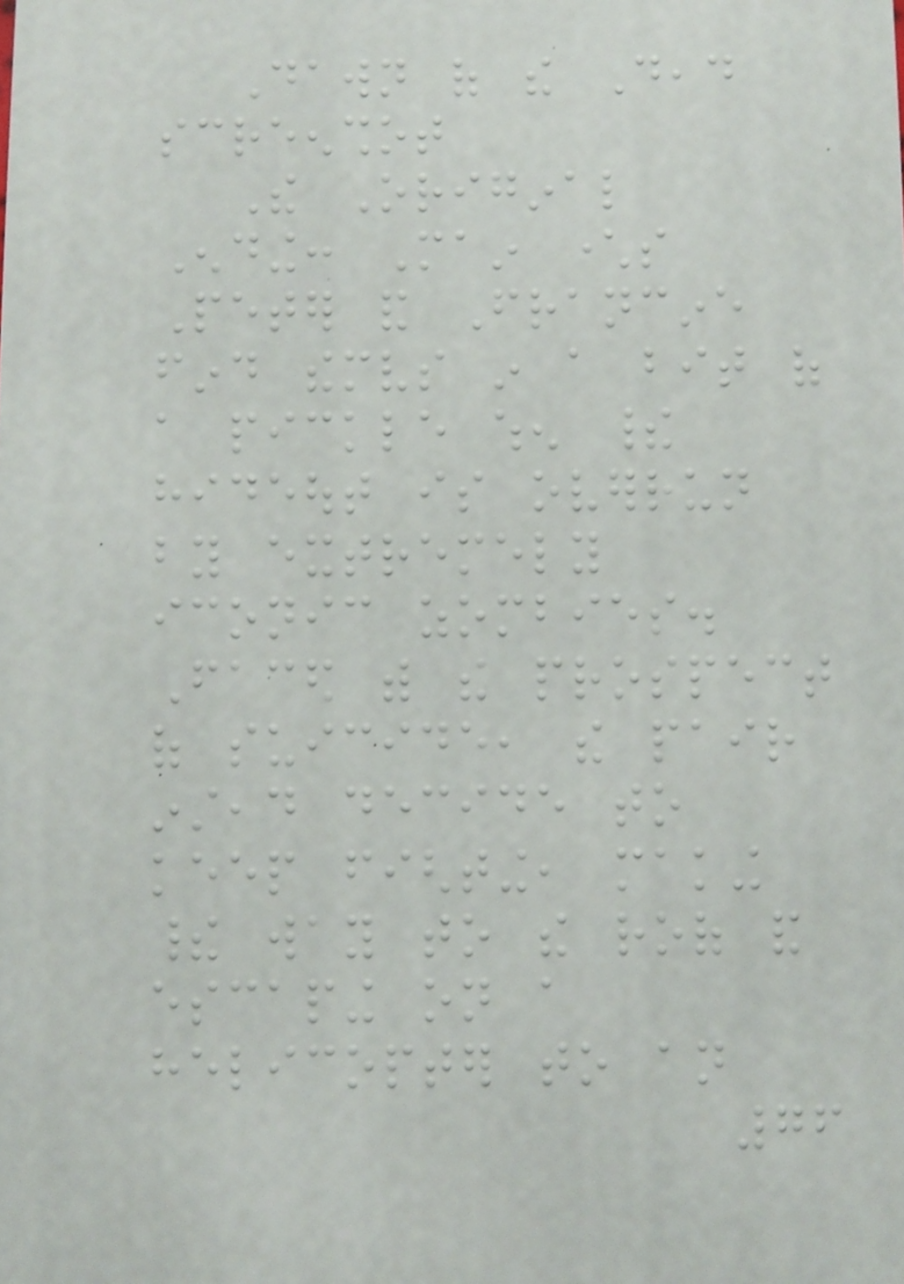Dawn of the Dead
screenshot
The Original
Ending: Main characters
Peter and Francine
find themselves in a bit of
a pickle when their
hideout is overrun
by extremely
iconic zombies.
Faced with the prospect
of suicide, the pair
instead decide to
keep fighting, making
their way to the roof and
escaping on a
helicopter to an
76
